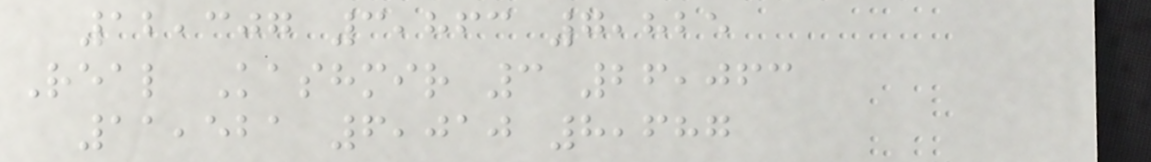12,307 3,863 7,825
Real Kashmir 3 26,063
11,521 6,010 8,687
